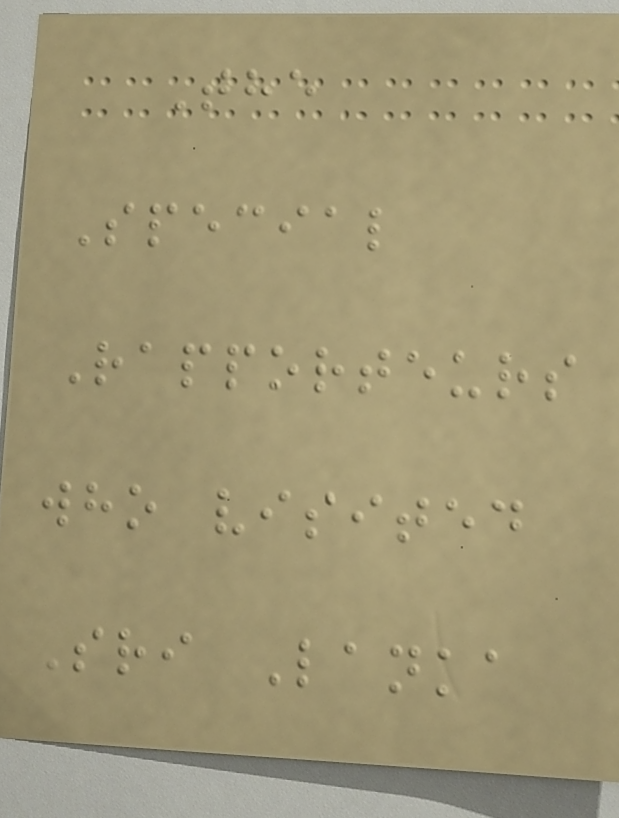The
Special
Rapporteurs
who visited
Sri Lanka
